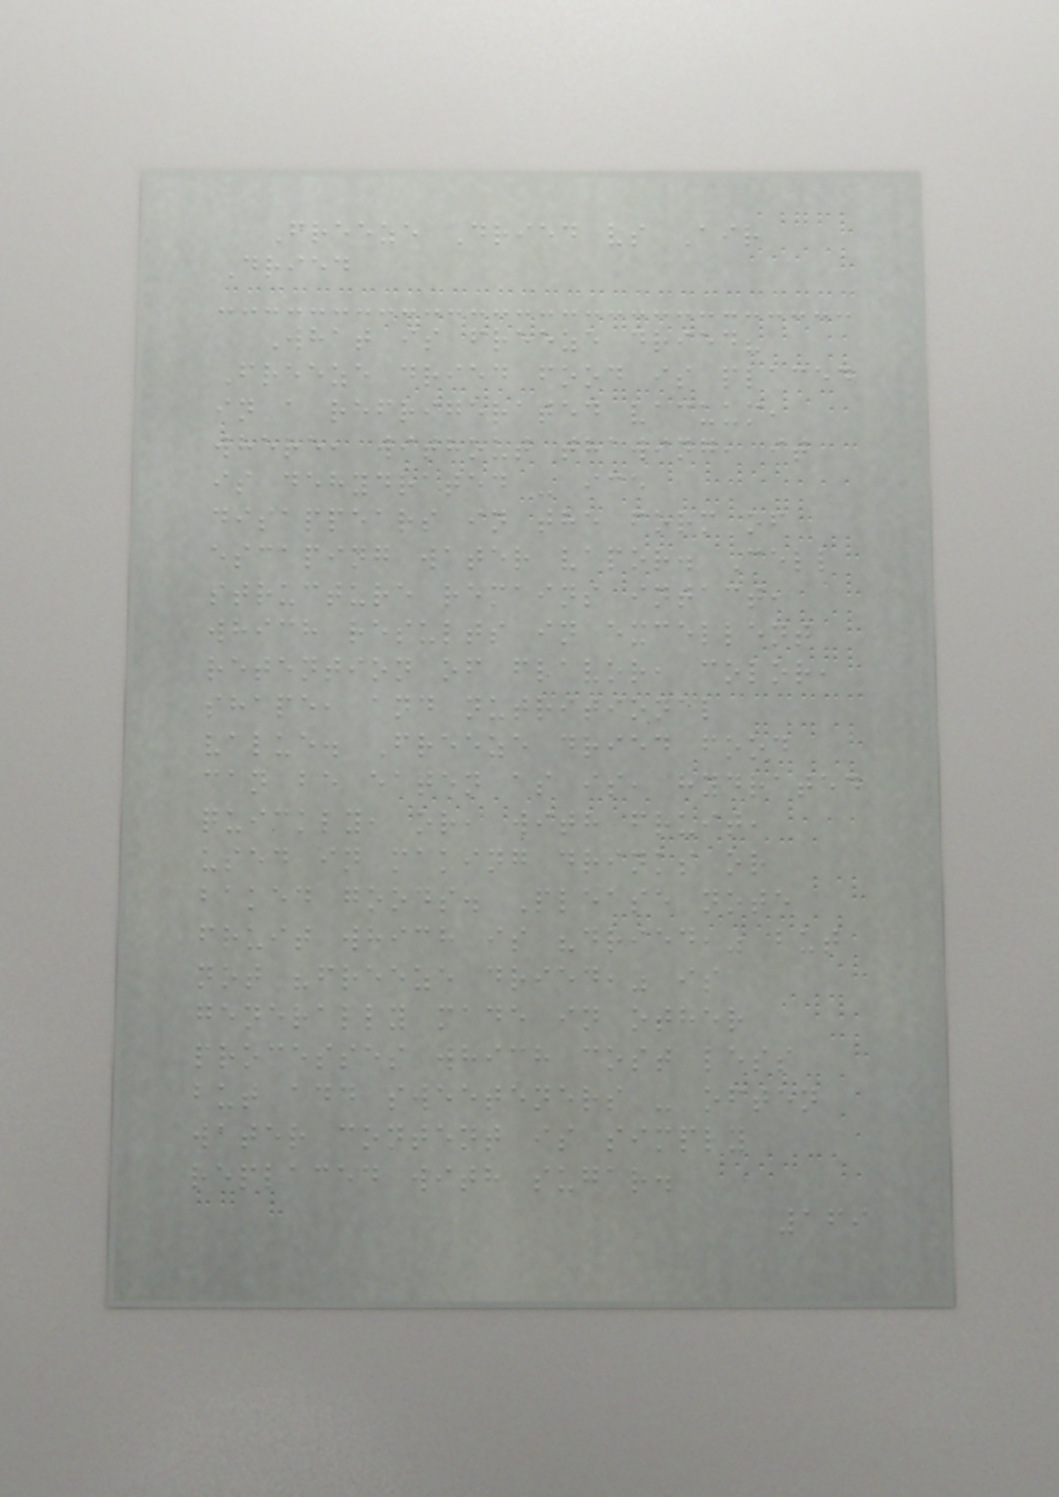Freeze Dried vs Air
Dried
What is freeze dried?
Freeze dried food is placed
in a refrigerated vacuum,
where, without thawing, it
is dehydrated - ice
disappears in the form of
escaping water vapor. Cell
structure remains intact,
which results in excellent
retention of flavor, color,
shape, and nutritional
value. Freeze dried food
can be eaten as is, hydrated
quickly, or, with fruit,
used in making drinks or
baked goods. Please note
fruit which is "dried," but
not "freeze dried," is
generally made in other
processes which cost less
but add sweeteners - often
water content is simply
replaced with sugar.
169
